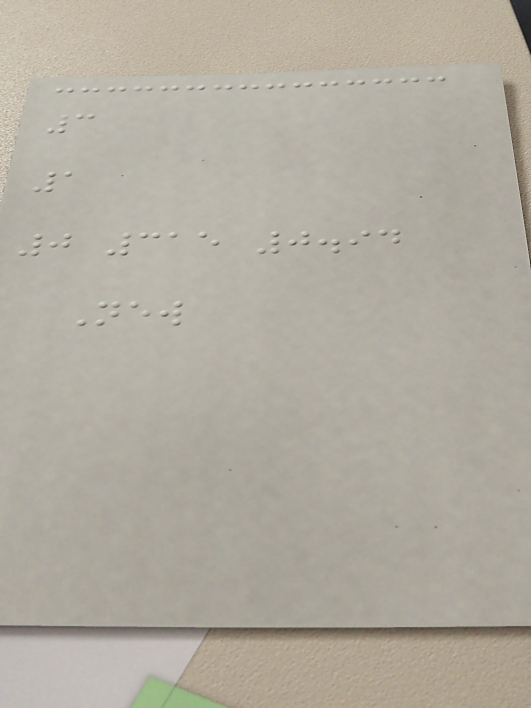3
1
0 315 0.94
New
